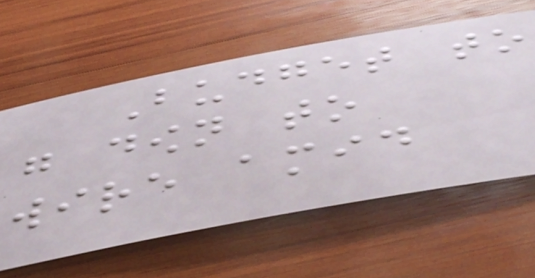Budget to
go down to
wire amid
